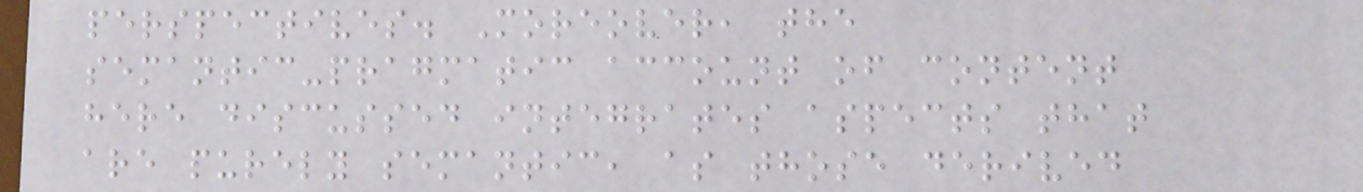perspectives. Moreover, the
semantic-pragmatic account of content
here discussed integrates aspects that
are purely semantic, as those derived
